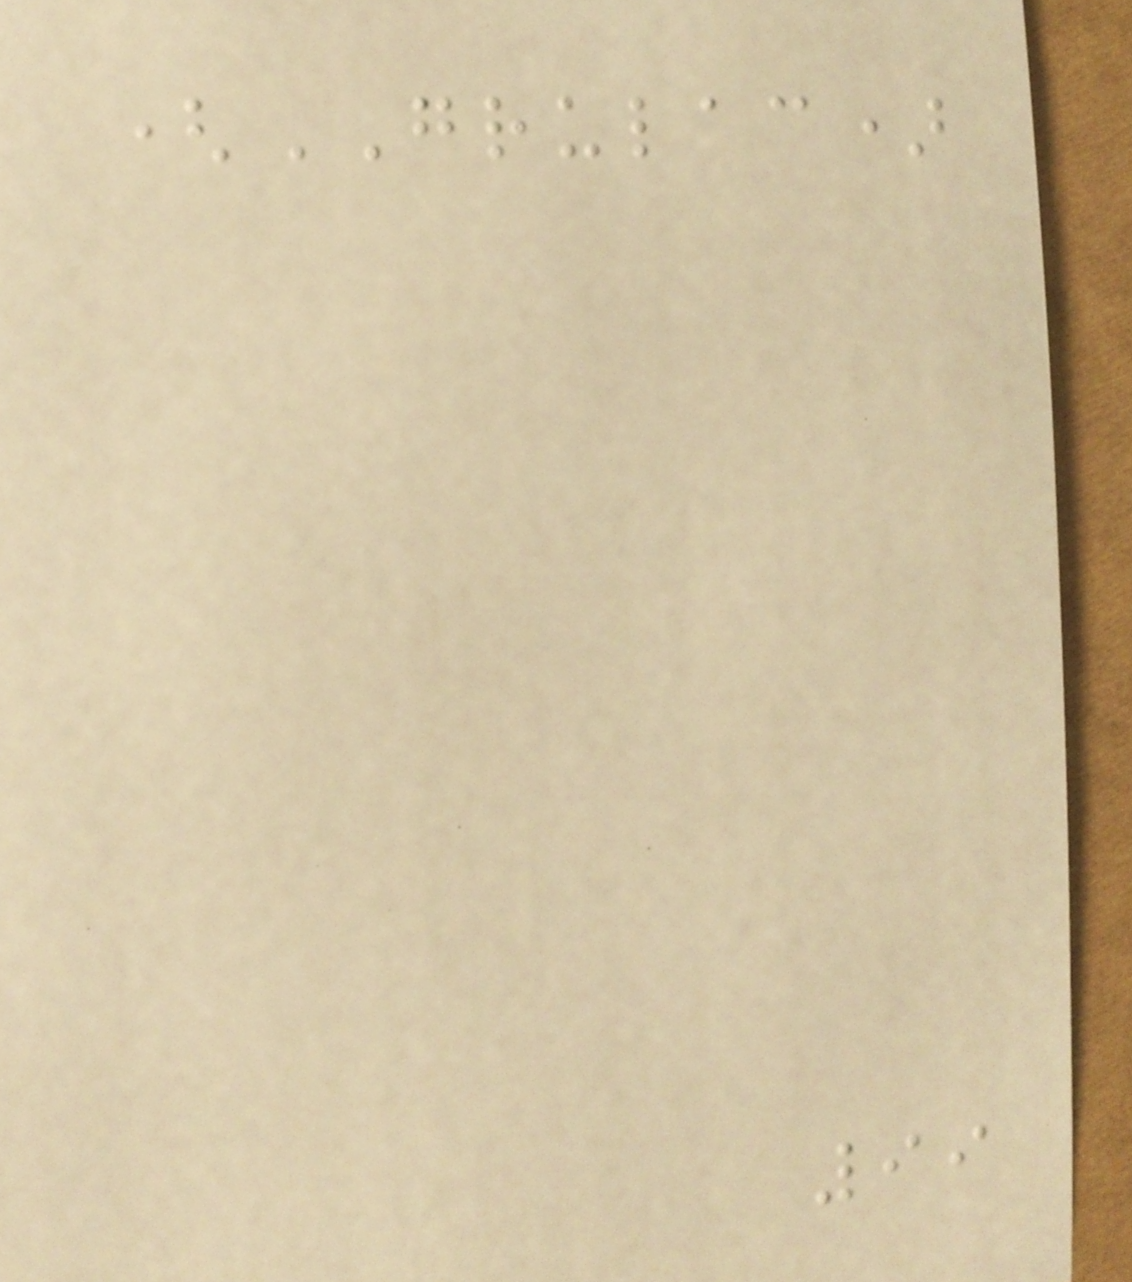(GRULAC)
99
